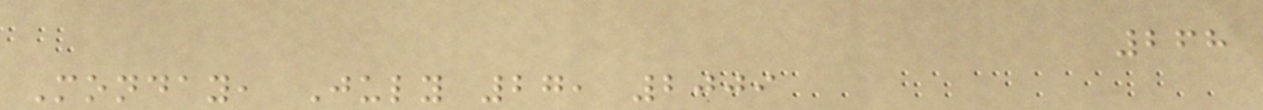268
Monday, July 27, 2009
